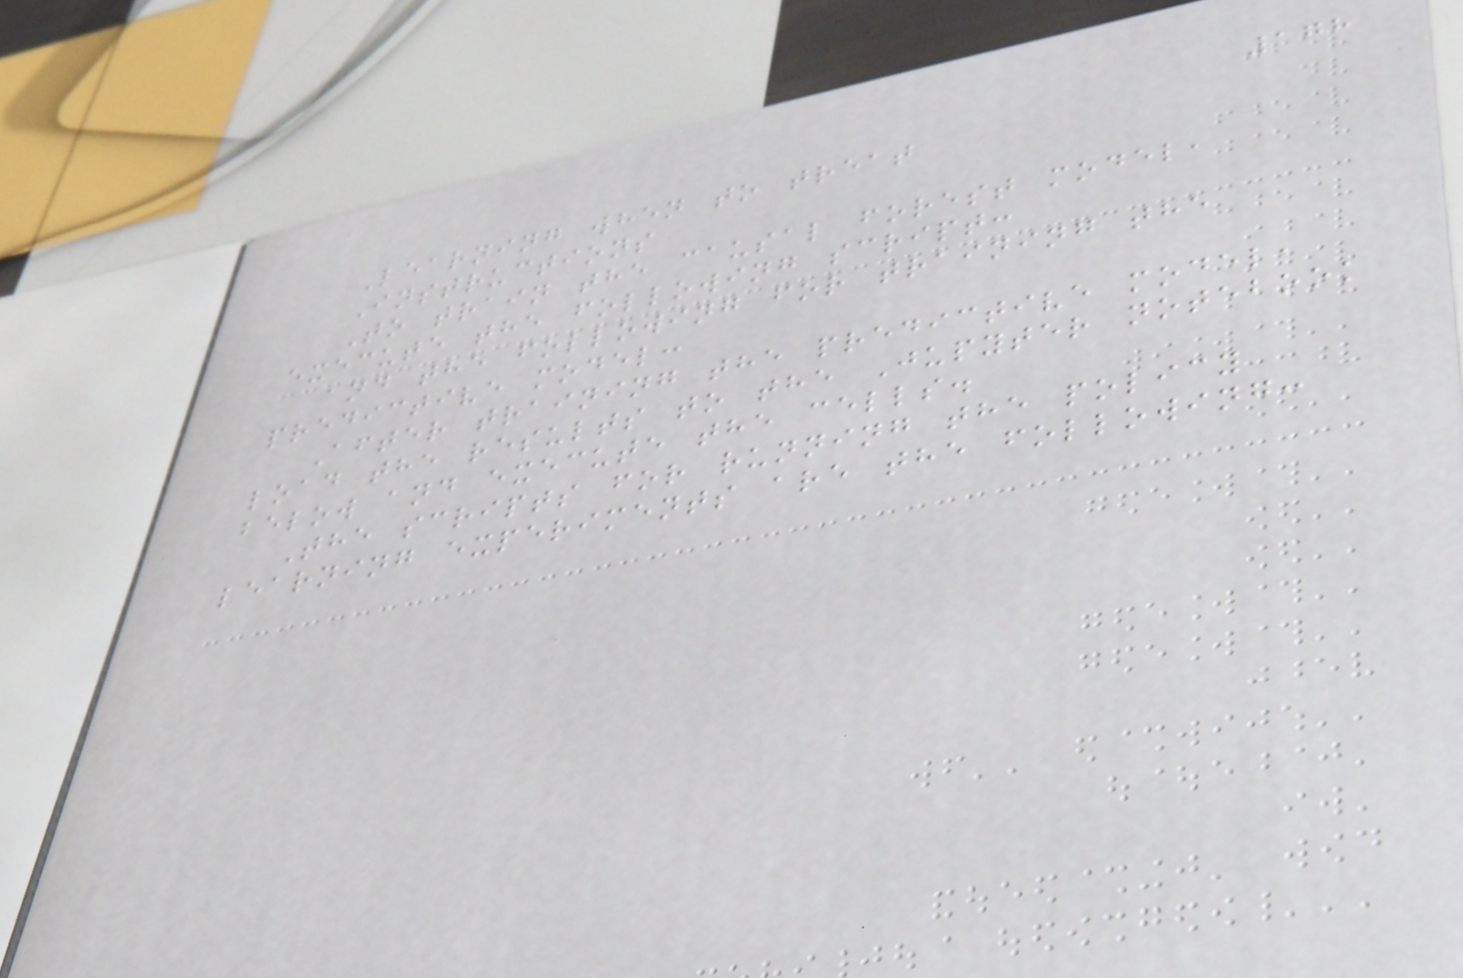178
Learning when to treat
Instructions
To train the causal forest model,
execute the following script:
and the following for training the
predictive model:
After training the predictive model,
load the results to the Jupyter notebook
below and execute the cells.
The scripts for running the policy
learning experiments are the following:
